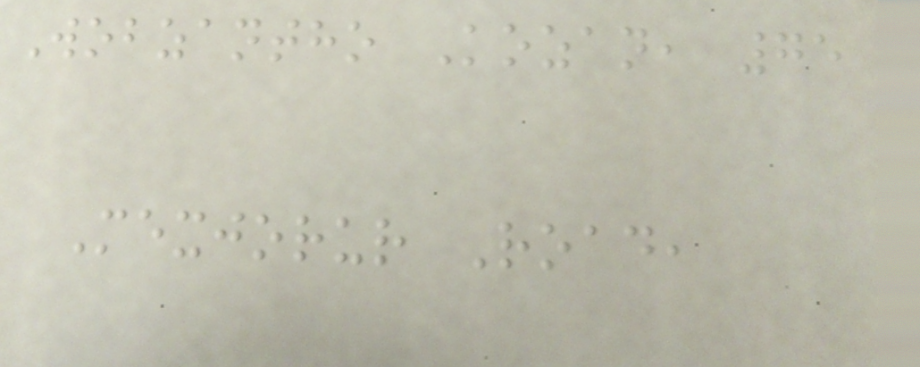Wobzantho Kozan, 75
Mexjorur Road,
